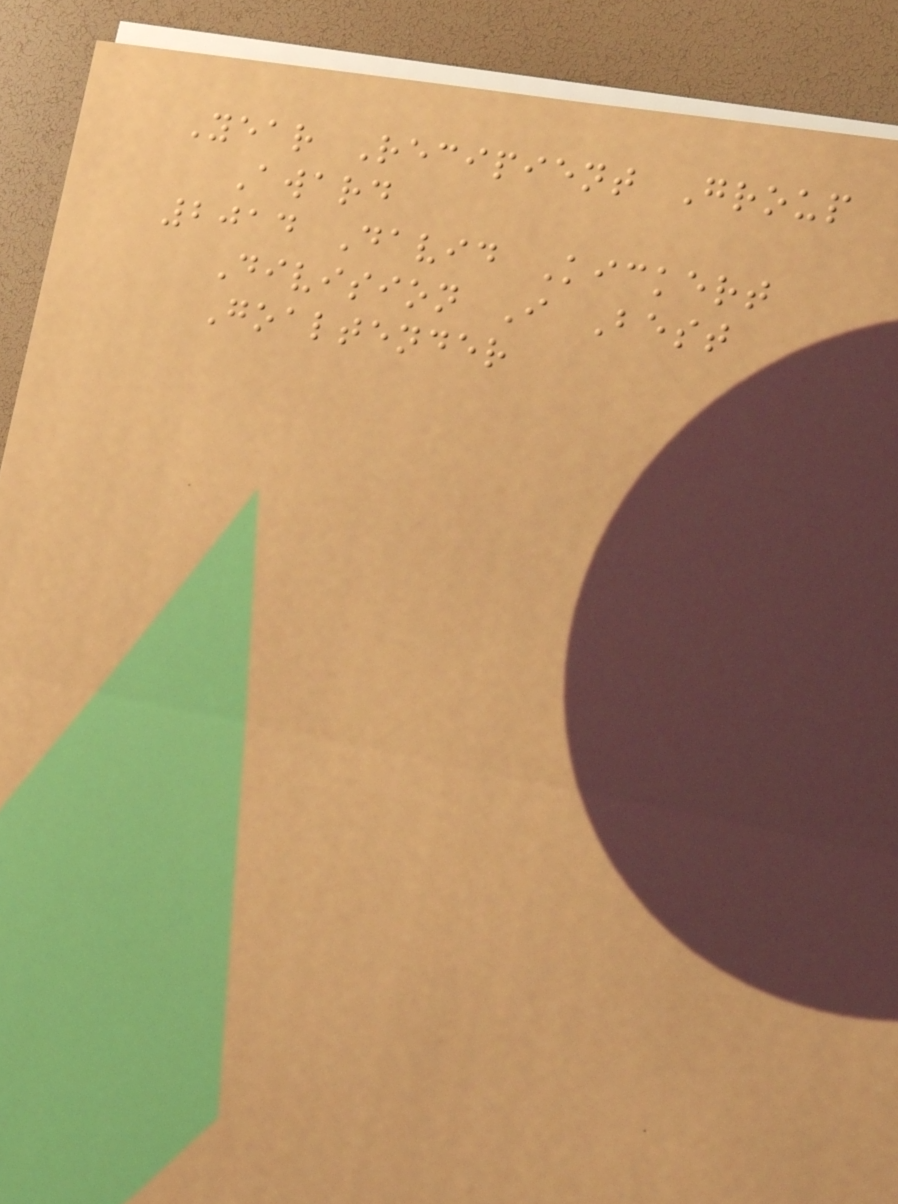Year Recipient Group
Award
2014 David Kickert
Division I Best
Goaltender
